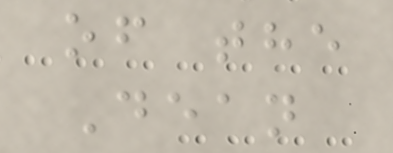of the
Dean
